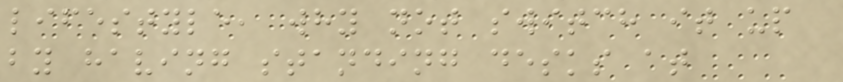lifestyle, why not switch it up
by having standing desks at
